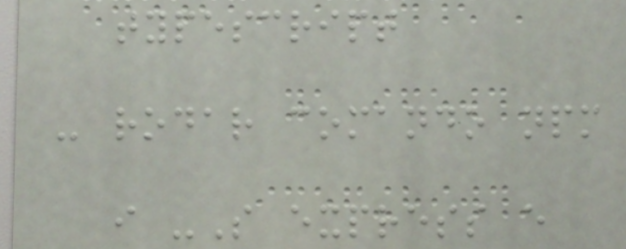typescript
- rodar comando npm
i -S express e
